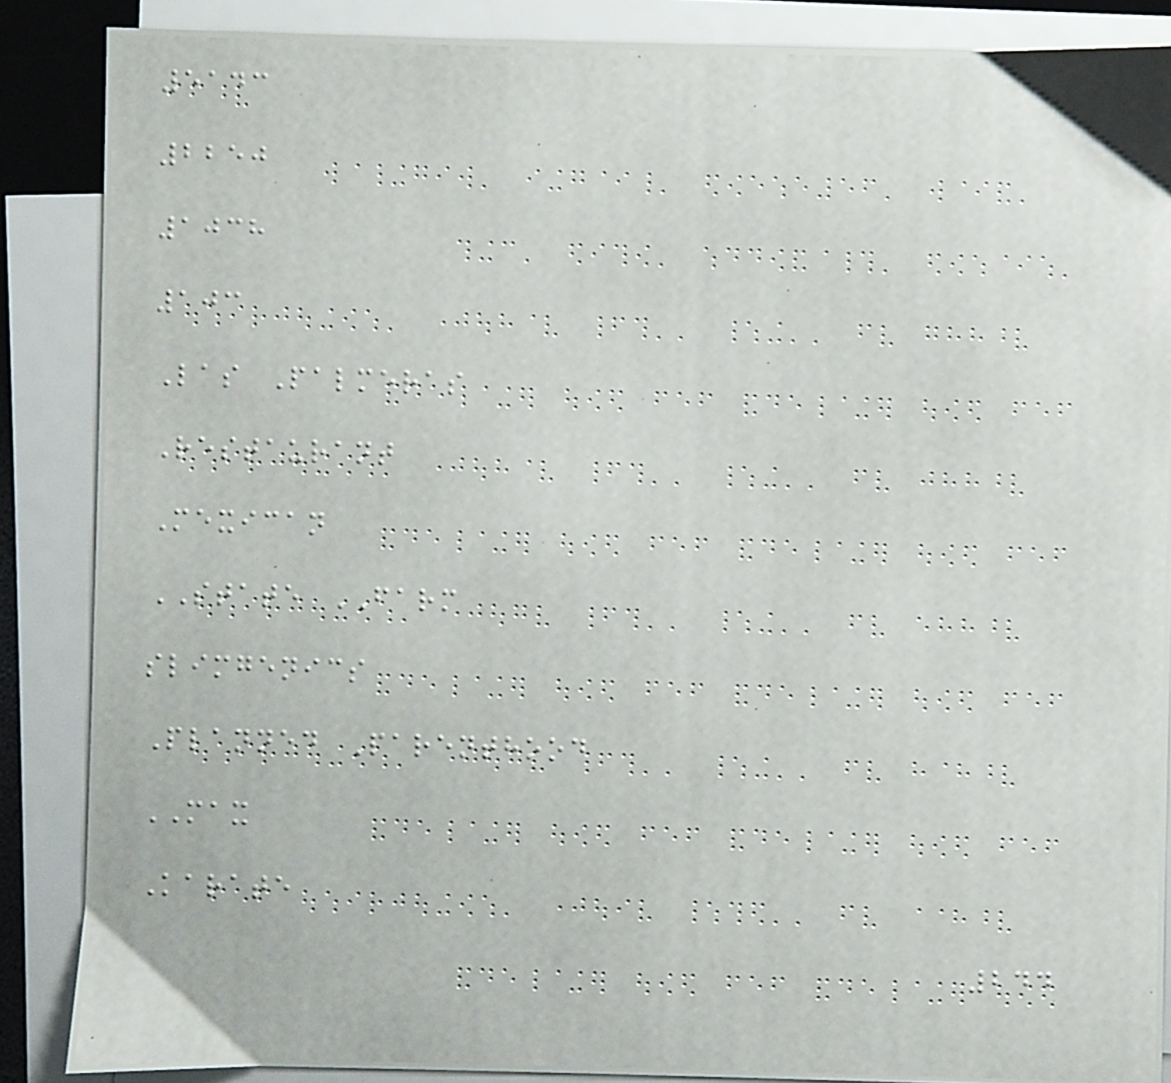5143
2250
1038
103
Las Palmeras
Restaurant
Mexican
STATE FARM
slimgenics
Planned Parenthood
MAX
Karate
244
